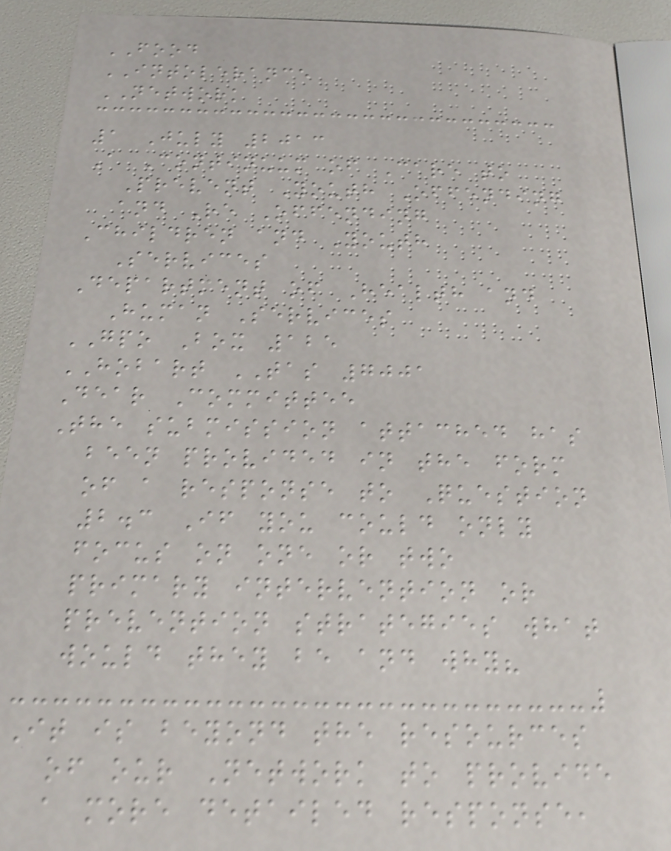FOOD
INTOLERANCE
NETWORK
1 July 2013
A Continuum of Care to
Prevent Youth Offending
and Re Offending
Children and Youth
Services
Department of Health and
Human Services
GPO Box 125
HOBART TAS 7001
Dear Committee
The submission attached has
been provided in the form
of a response to Question
2.3 If you could only
focus on one or two
primary intervention or
prevention strategies what
would they be and why?
It is beyond the resources
of our Network to provide
a more detailed response,
